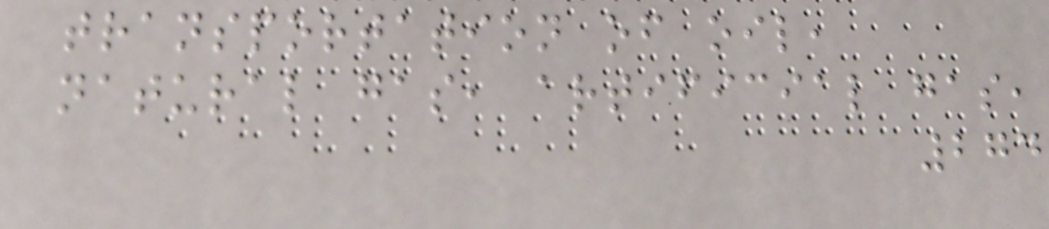transportation of oil,
natural gas, artificial gas,
274
